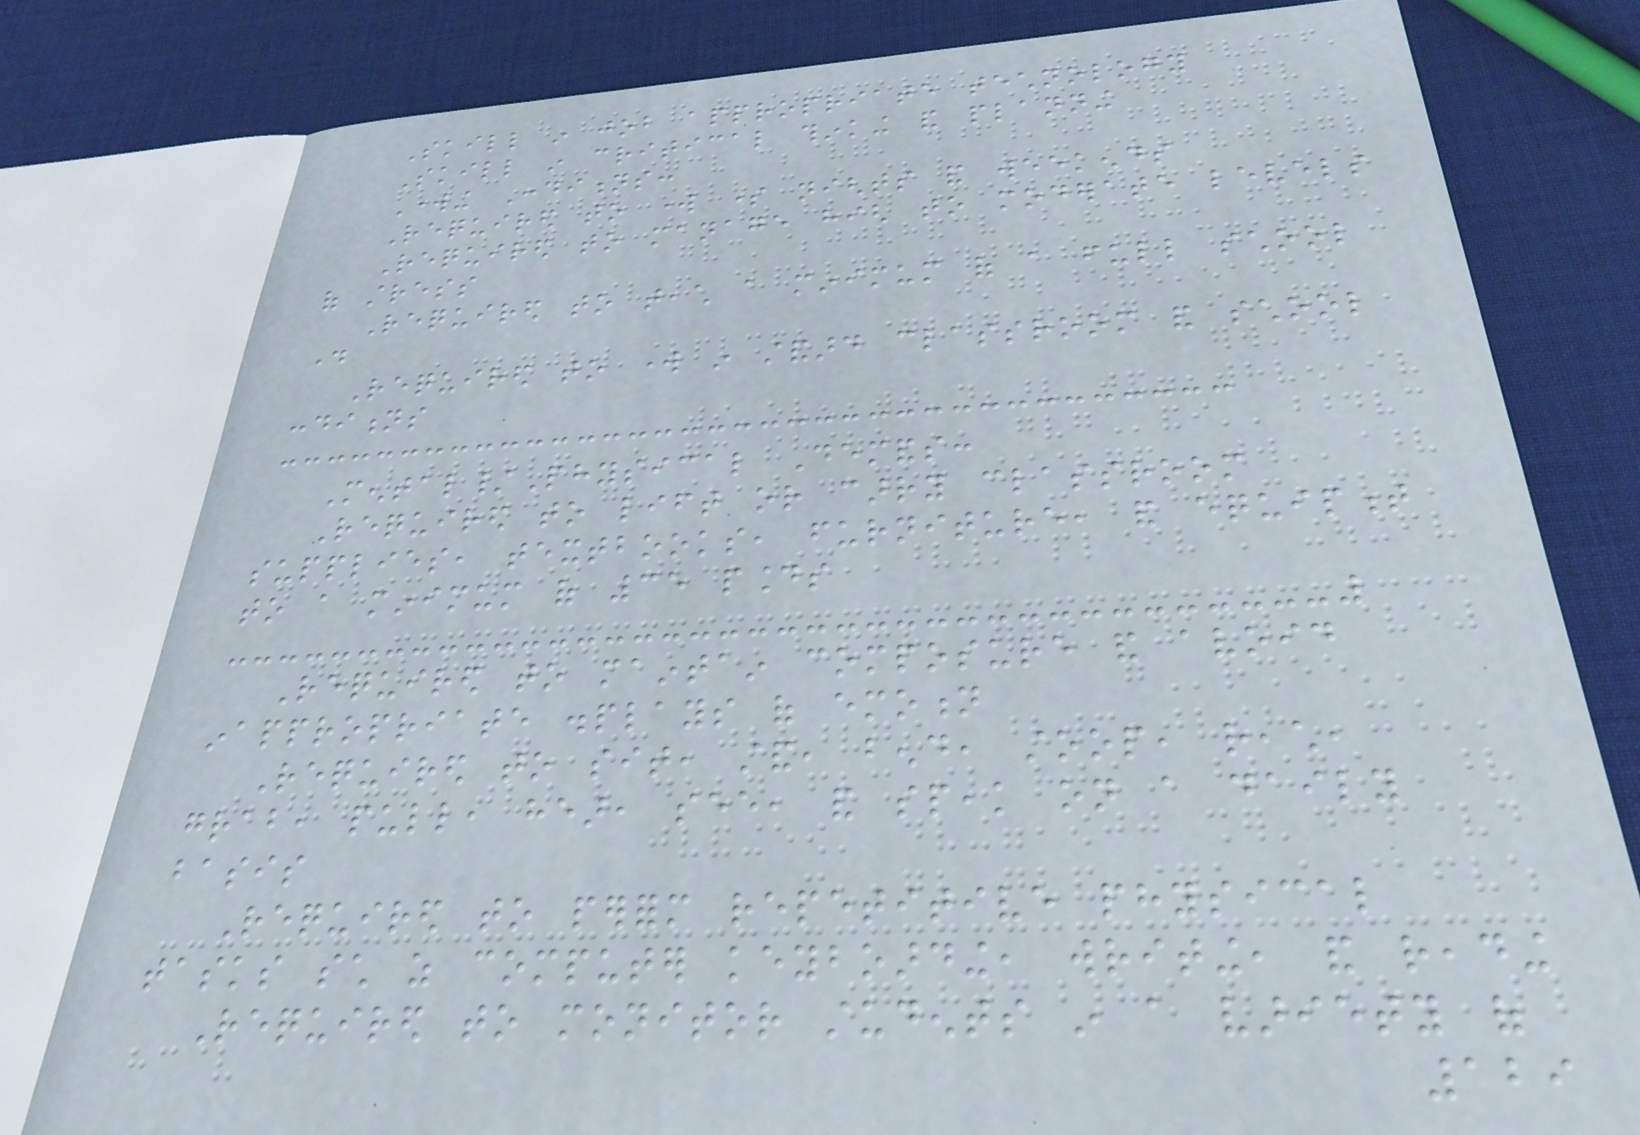Skill in job appropriate technology
Skill in critical thinking and planning
Working Conditions:
Required to work some nights and weekends
Required to manage high to moderate levels
of stress
Required to teach a minimum of a full school
day
Required to work in standard classroom and school
conditions
Mental/Physical Demands:
Required to lift or carry classroom
supplies, textbooks, furniture, and equipment
to a minimum of 35 pounds
Required to maintain composure and avoid
inappropriate displays of emotion
Required to sit, stand, bend, stoop, reach,
grab, pull, hear, see, and speak on a daily
basis
Required to perform repetitive physical
tasks such as computer keyboarding, writing, and reading
Required to monitor students in a variety of
129
